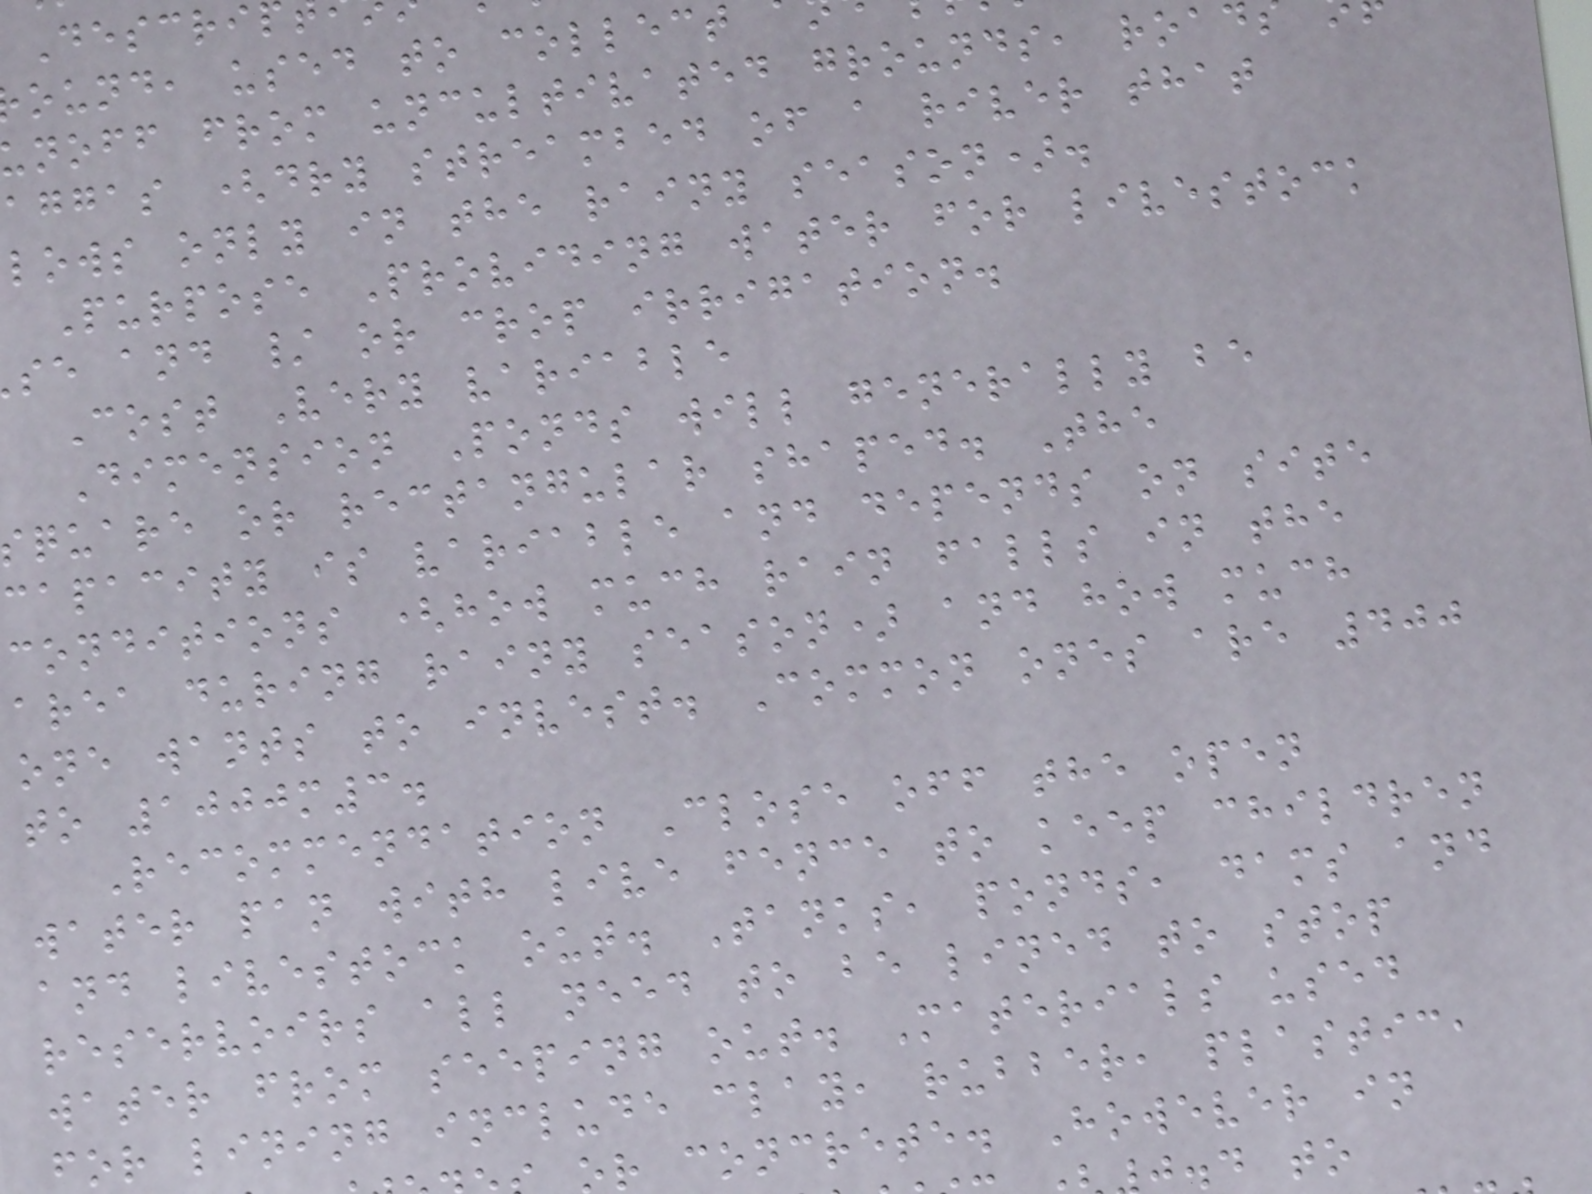ound, used to collect
noff from uncultivated grounds, road
aggas (dry streambed of a river that
lows only in the rainy season).
Purpose Providing water for livestock
se and / or crop irrigation.
Cost Very variable
Dimension Ponds will generally be
quare or rectangular shaped. The
capacity is variable and depends on site
conditions (how much rain falls in the
area during rainy season) and how much
one wants to invest. Common ones are 400
to 1000m3.
Recommendation Close off the open
water pan with live fence to keep children
and livestock out. Tanks, ponds, dams and
reservoirs all need to be lined to stop
water from seeping out. Materials used
for lining include clay, rubber, plastic,
r concrete. However in
